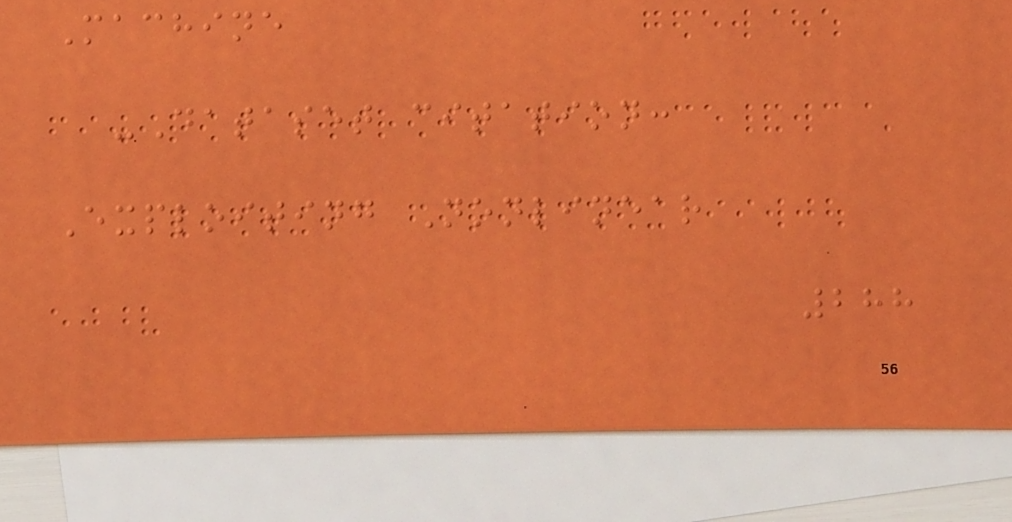Machine
-Dataset citation:
Exploiting Nonlinear
288
